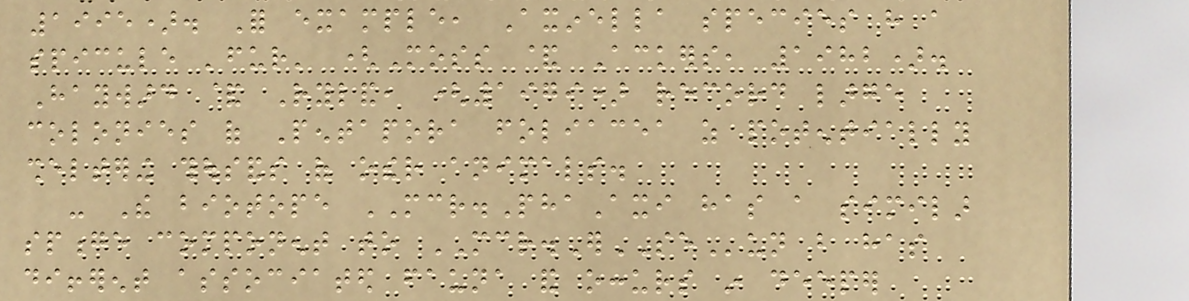1995). For example, Axinella species have a
spicule 'fur' (Moss & Ackers, 1982).
Hayward & Ryland, (1979) record large
colonies of Pentapora foliacea as potentially
sheltering thousands of other animals.
- The biotope MCR.PhaAxi has a similar
sponge component to MCR.ErSEun but has
different associated fauna and occurs in deeper
